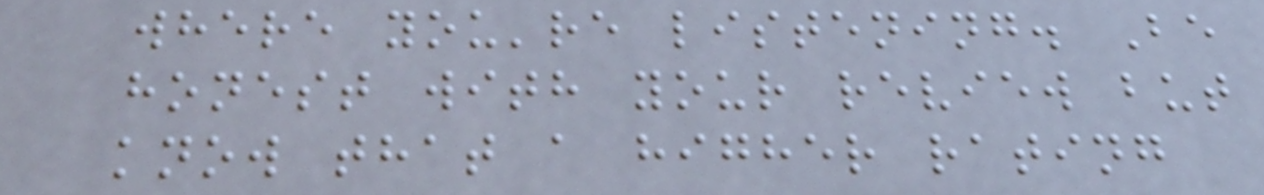where you're listening. Be
honest with your review but
know that a higher rating
